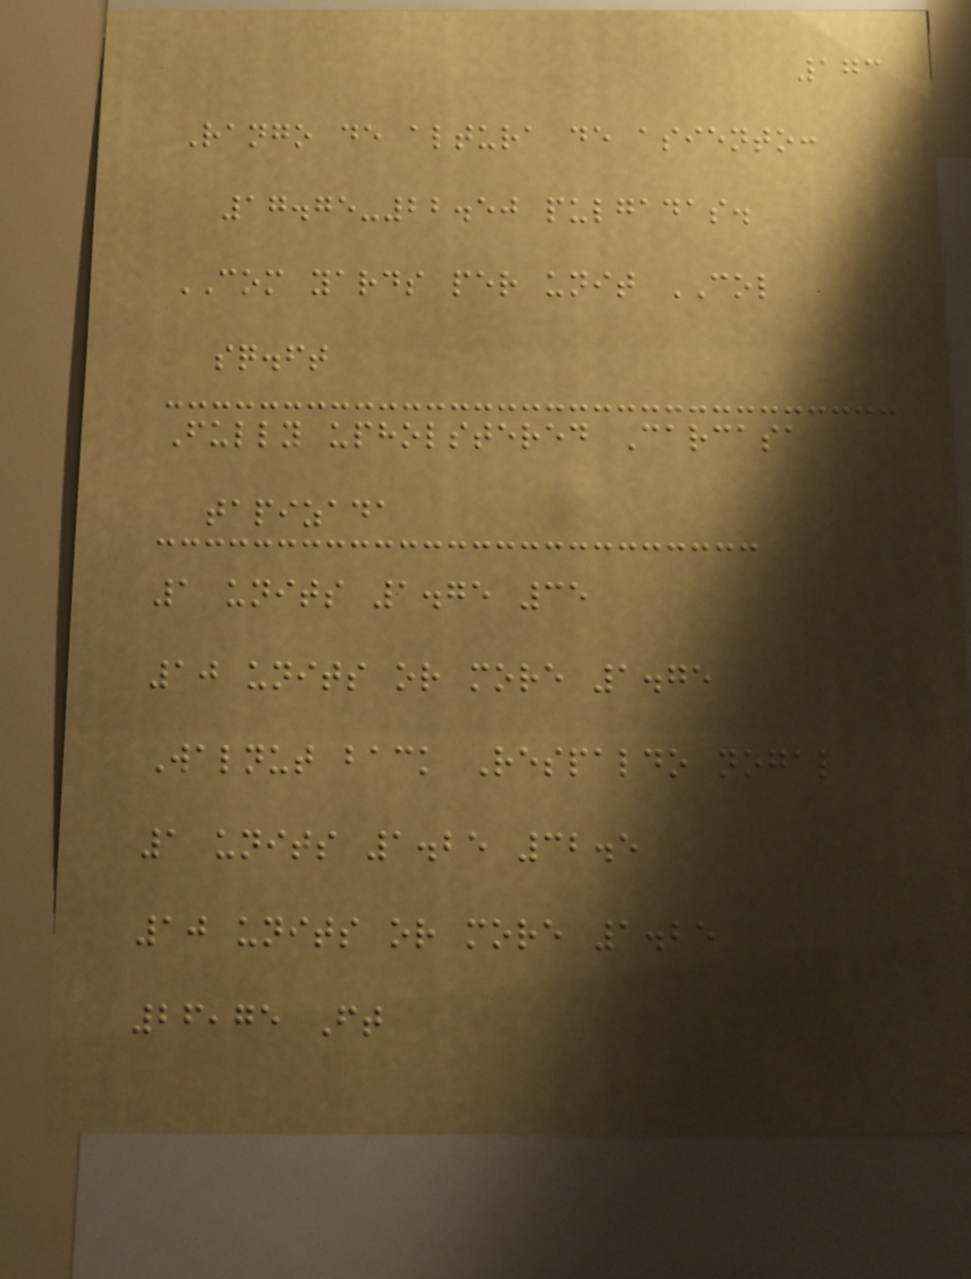173
Rango de altura de asiento:
17.75-22.50 pulgadas.
COM yards per unit COL
sq.ft
Fully upholstered Carcasa
tapizada
1 units 1.75 35
10 units or more 1.75
Walnut back Respaldo nogal
1 units 1.25 32.5
10 units or more 1.25
26,75 Ft
